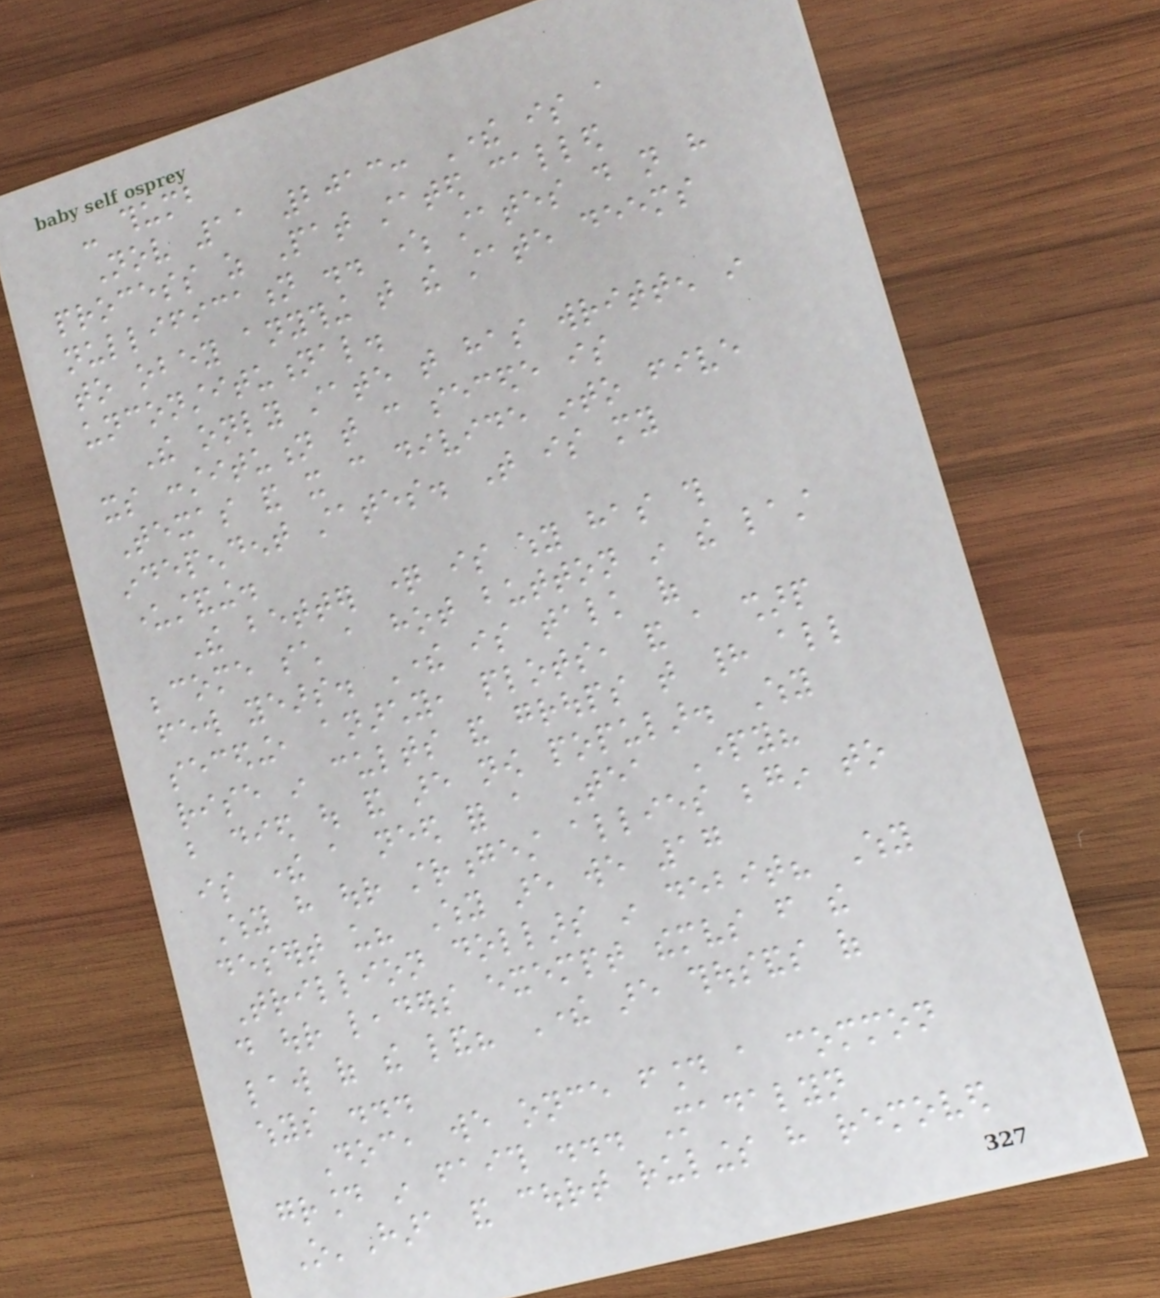- thumb
Nov 11 2013: There is a
process as Pat stated called
nullification .. where states do not have
to obey anything that the state deems
unconstitutional.
The only state that has written in
its constitution that can secede is
Texas and it can divide into five
independent states. That is my
understanding.
The better question is why has this
become such a hot button in the last
few years. There is talk of
seceding, anarchy, plots, and a sharp
rise in cults and groups that had all
but died out and are now popular. Why
is there a need for a Tea Party?
Why have our strongest allies begin to
desert us? Why are we 17
Trillion dollars in debit? Why
do our leaders exempt themselves from the
law of the land? There are thousands of
whys ...
Doc, we once found a common
ground in faith ... Madalyn
O'Hara and court rulings have removed
